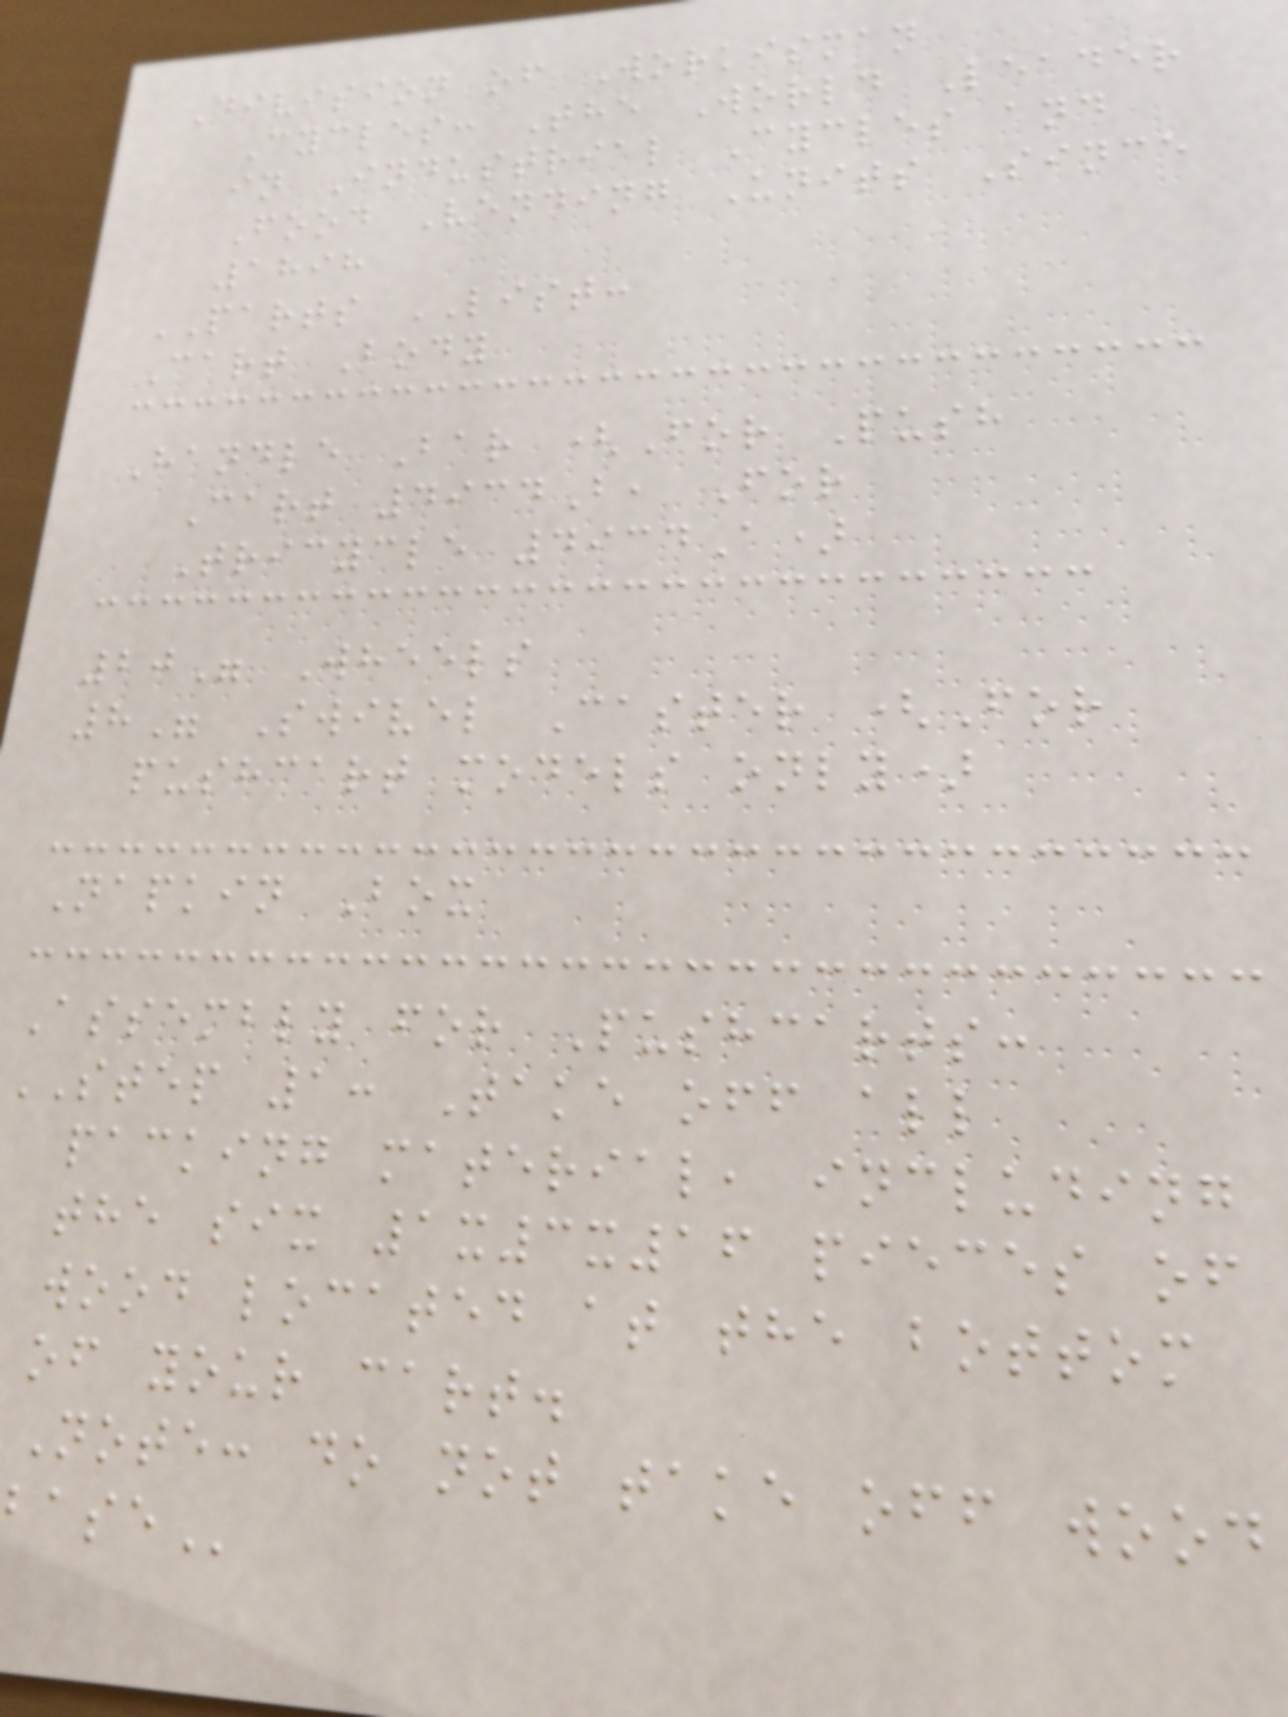Division of Workisman
Cycles: The World Leader
in Industrial Cycles and
Food Vending Units Since
1898
PARTS LIST:
Cart Body
Handle Bar (For Push
Cart 4934B, For
Tricycle 4934A)
20" Wheels
8" Swivel Caster (For
pushcart models only)
Napkin Box
Assembly for Pushcarts:
STEP 1: Take off all
packing material, including
the six 1x3x16 pieces of
wood located at the bottom
of your cart.
note: do not take off wood
